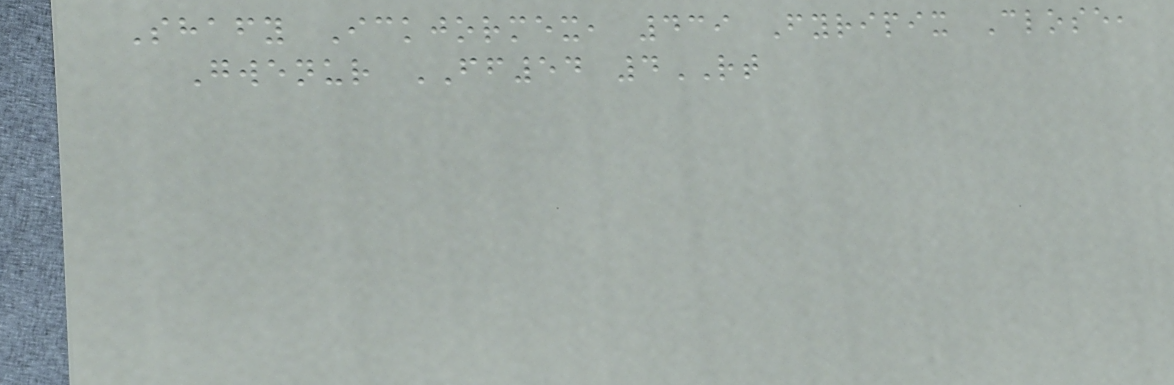Shafy Ickjormex, 439 Fyripix Close,
Gwenur FF54 4RT
